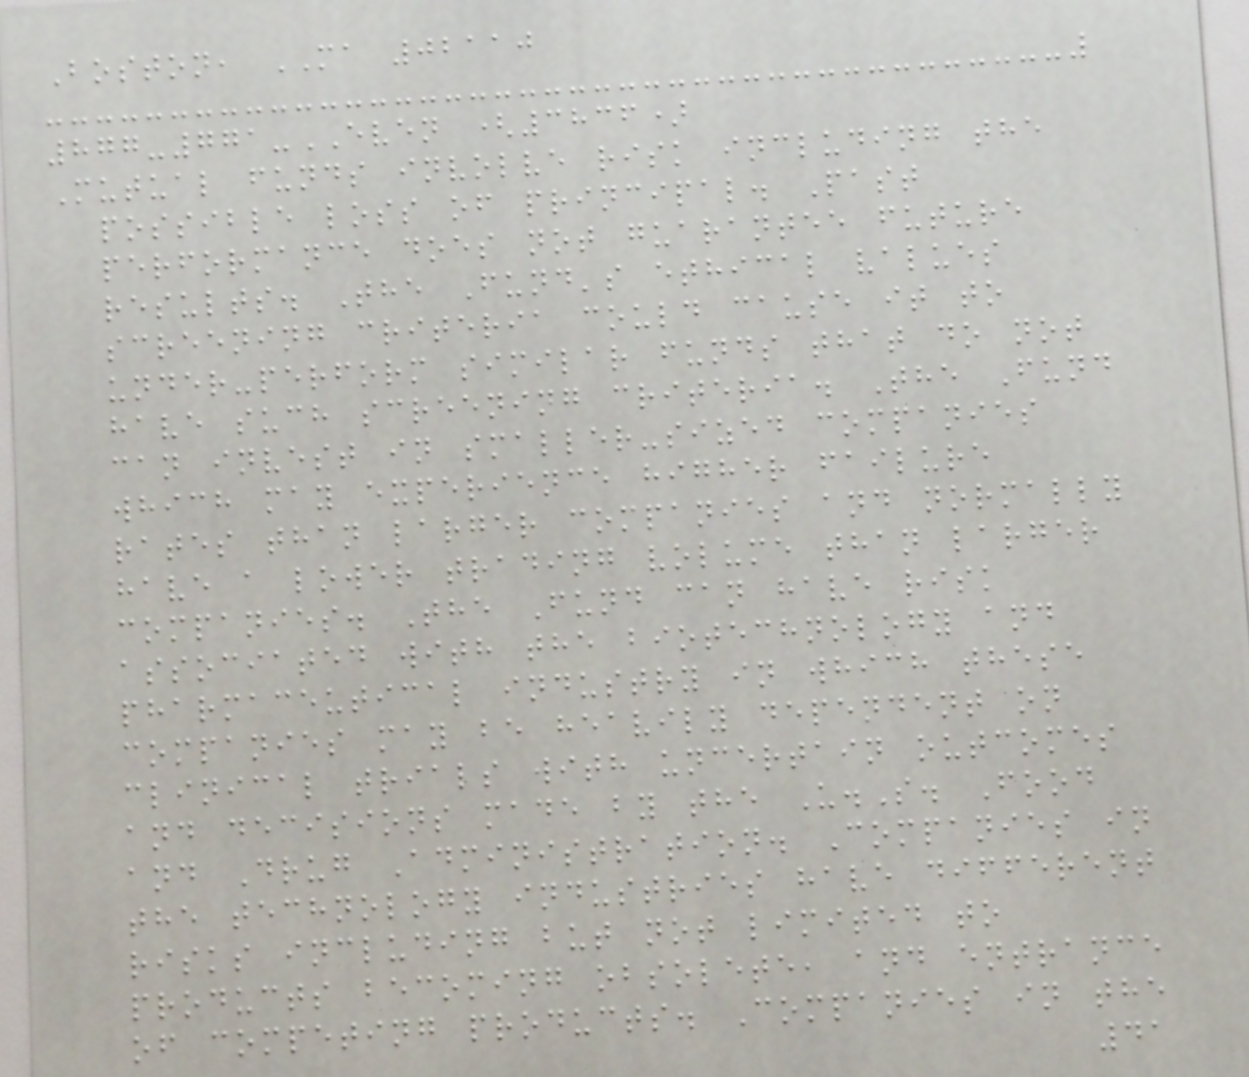Boston, MA 02110
877-771-EVEN (3836)
Mutual funds involve risk including the
possible loss of principal. Past
performance does not guarantee future
results. The Fund's ethical values
screening criteria could cause it to
under-perform similar funds that do not
have such screening criteria. The Fund
can invest in smaller-sized companies
which may experience higher failure
rates than larger companies and normally
have a lower trading volume than larger
companies. The Fund can have risk
associated with the biotechnology and
pharmaceutical industry in which these
companies may be heavily dependent on
clinical trials with uncertain outcomes
and decisions made by the U.S. Food
and Drug Administration. Companies in
the technology industries have different
risks including but not limited to
products becoming obsolete, and entrance
of competing products. Companies in the
41
